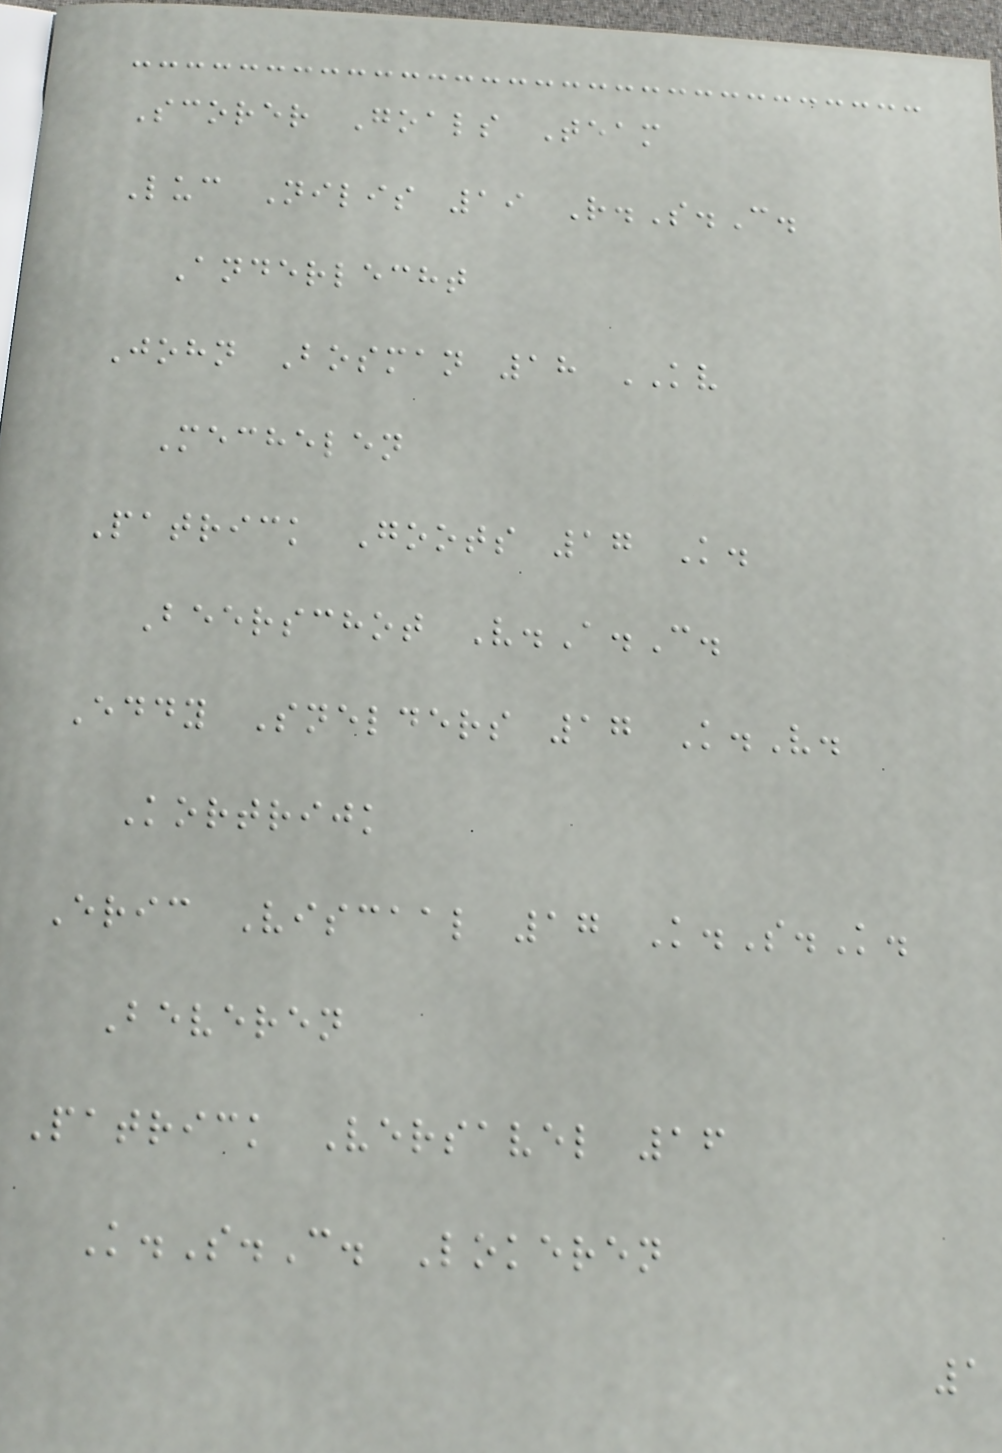Scorer Goals Team
Luc Nilis 19 R.S.C.
Anderlecht
John Bosman 18 KV
Mechelen
Patrick Goots 17 K.
Beerschot V.A.C.
Eddy Snelders 17 K.V.
Kortrijk
Eric Viscaal 17 K.S.K.
Beveren
Patrick Versavel 16
K.S.C. Lokeren
1
